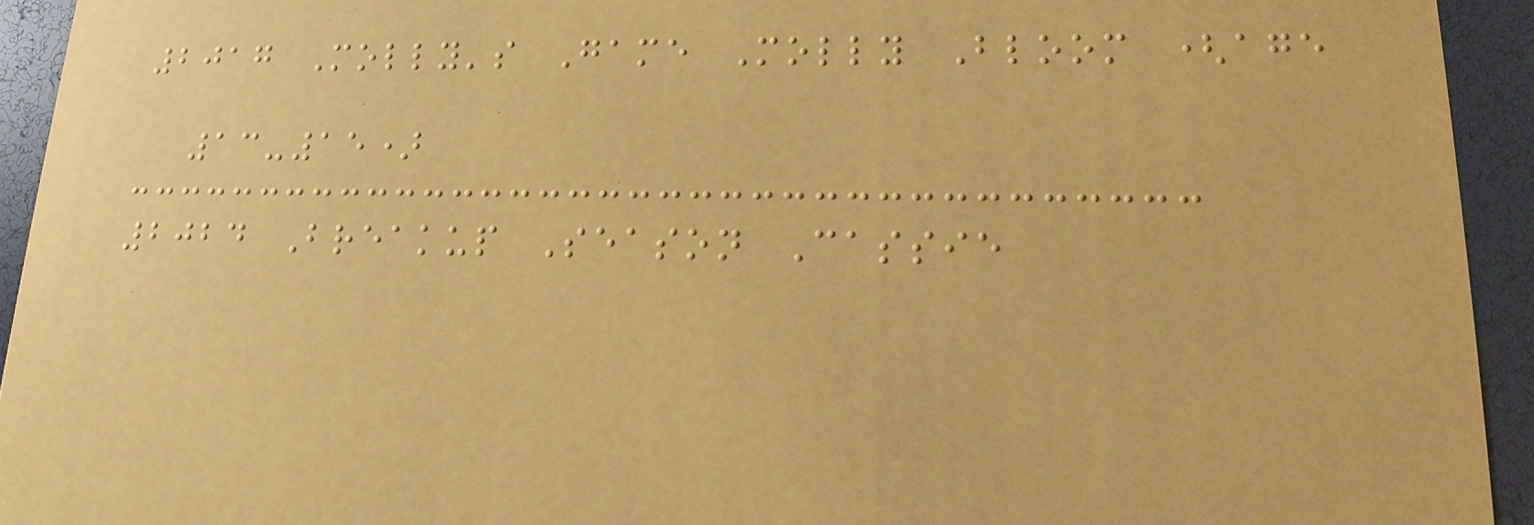2017 Molly's Game Molly Bloom (age
13-15)
2024 Breakup Season Cassie
